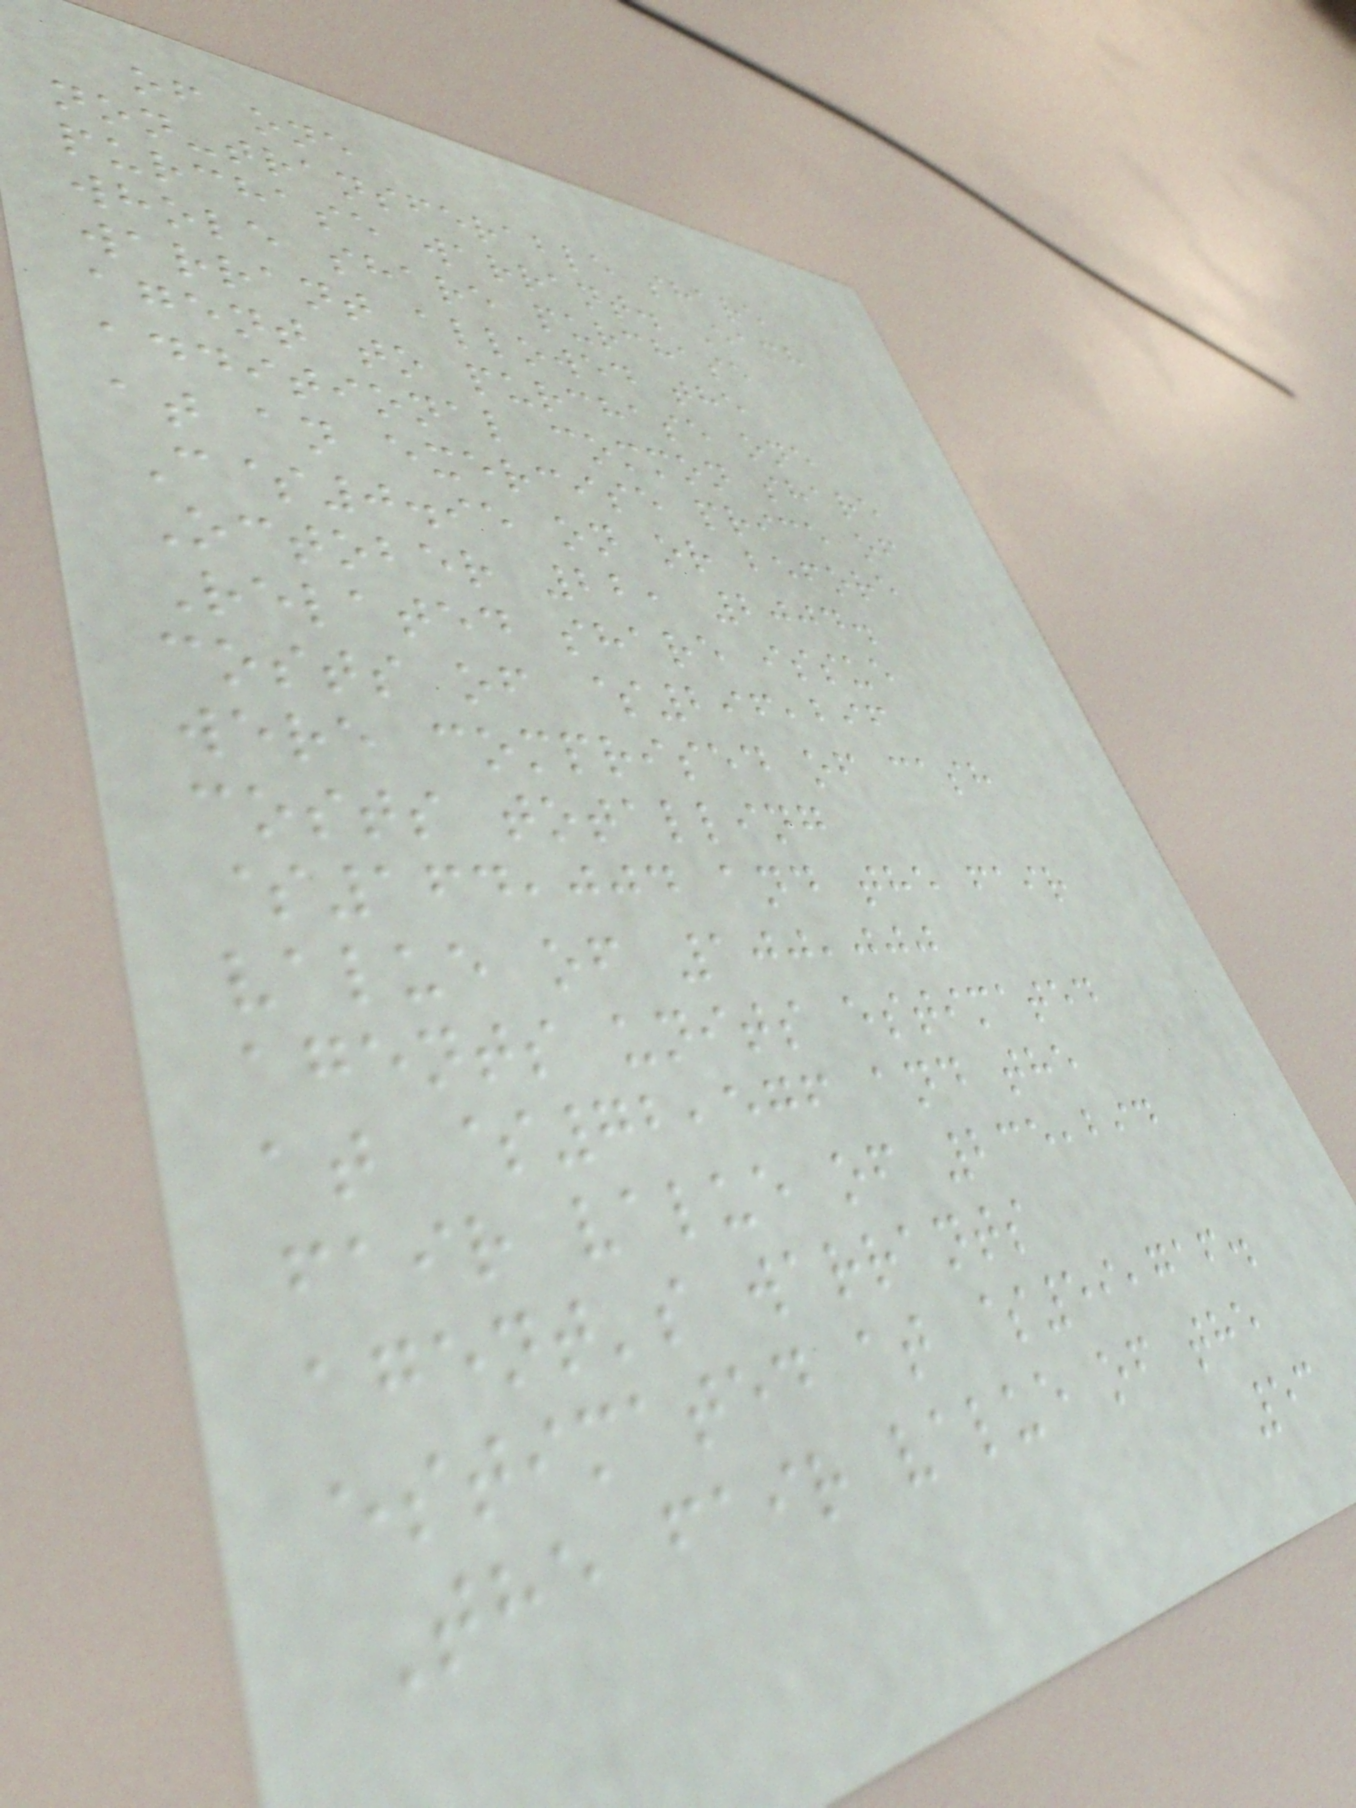of one
non-transferable share
purchase warrant. Each
whole share purchase
warrant allowed the
agent to purchase one
additional common share
at an exercise price of
C$0.95 on or before
October 22, 2004.
Related share issue
costs of $296,296
were comprised of cash
costs totalling
$164,004 and the fair
value of 100,000
agents units estimated
at $72,576 and the
fair value of 235,294
agent's warrants
estimated at $59,716.
The fair value of the
53
